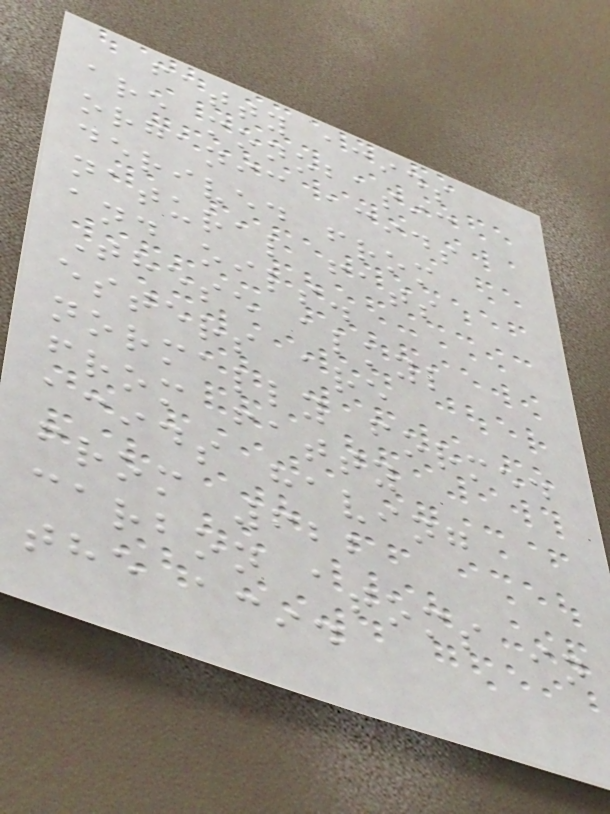fatty acids
are monobasic
organic acids
derived from
natural fats
and oils.
These alkyl
esters are
normally formed
from fatty
acids having
from 622
carbon atoms in
the acid
